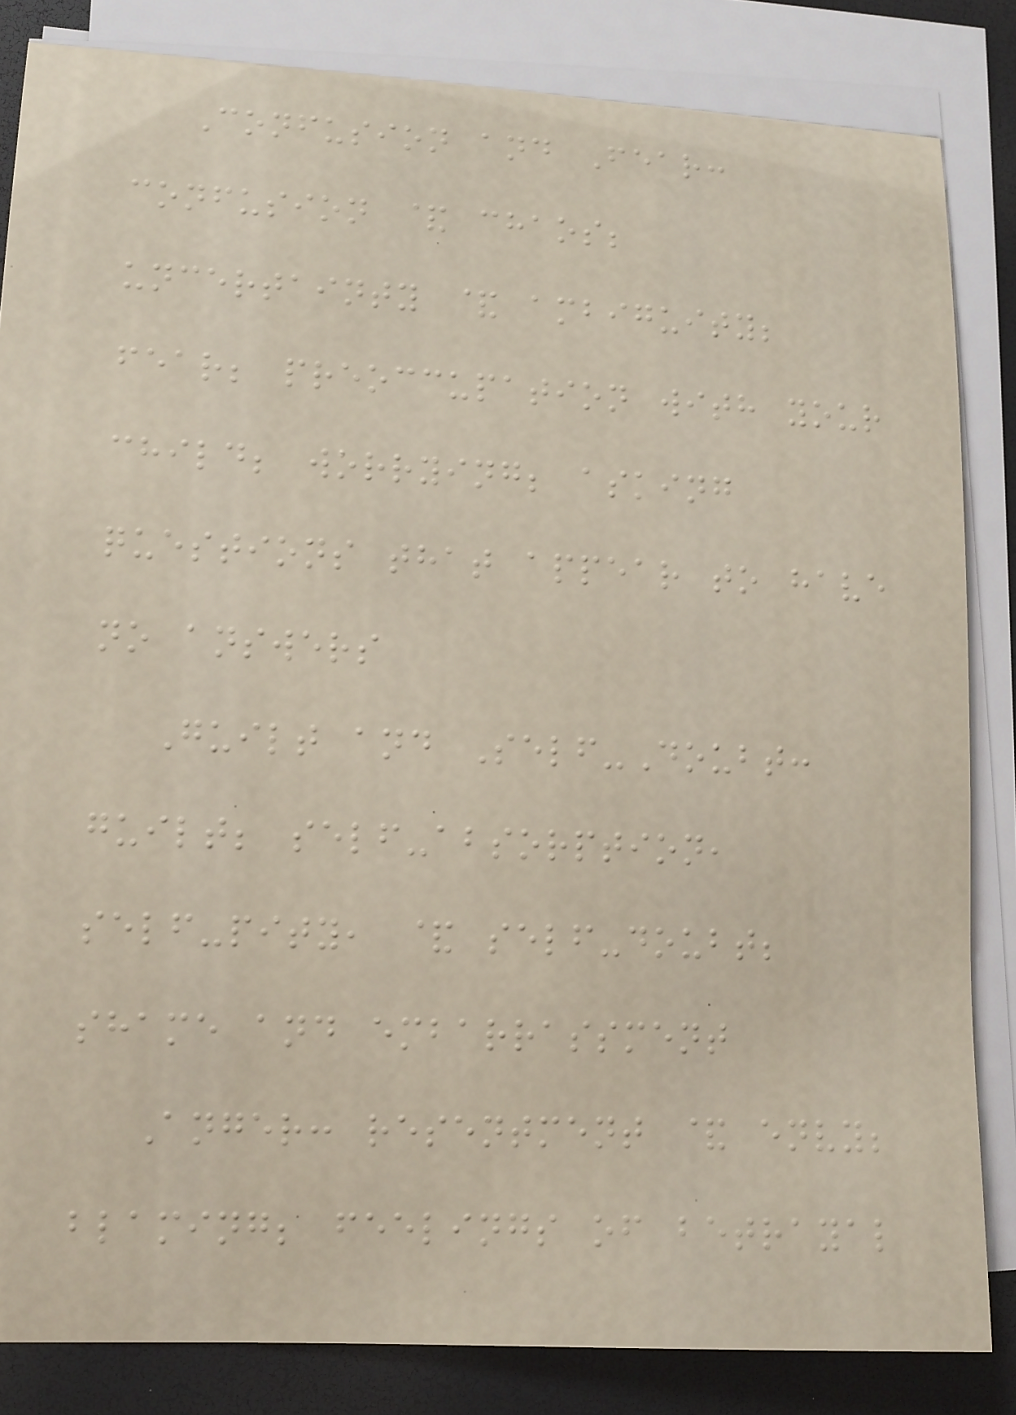Confusion and Fear:
confusion & chaos;
uncertainty & ambiguity;
fear; preoccupation with your
child; worrying; asking
questions that appear to have
no answers
Guilt and Self-Doubt:
guilt; self-absorption,
self-pity, & self-doubt;
shame and embarrassment
Anger: resentment & envy;
blaming; feelings of betrayal
